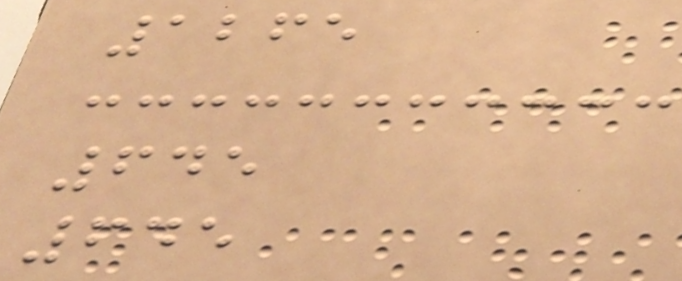1265
645
645
